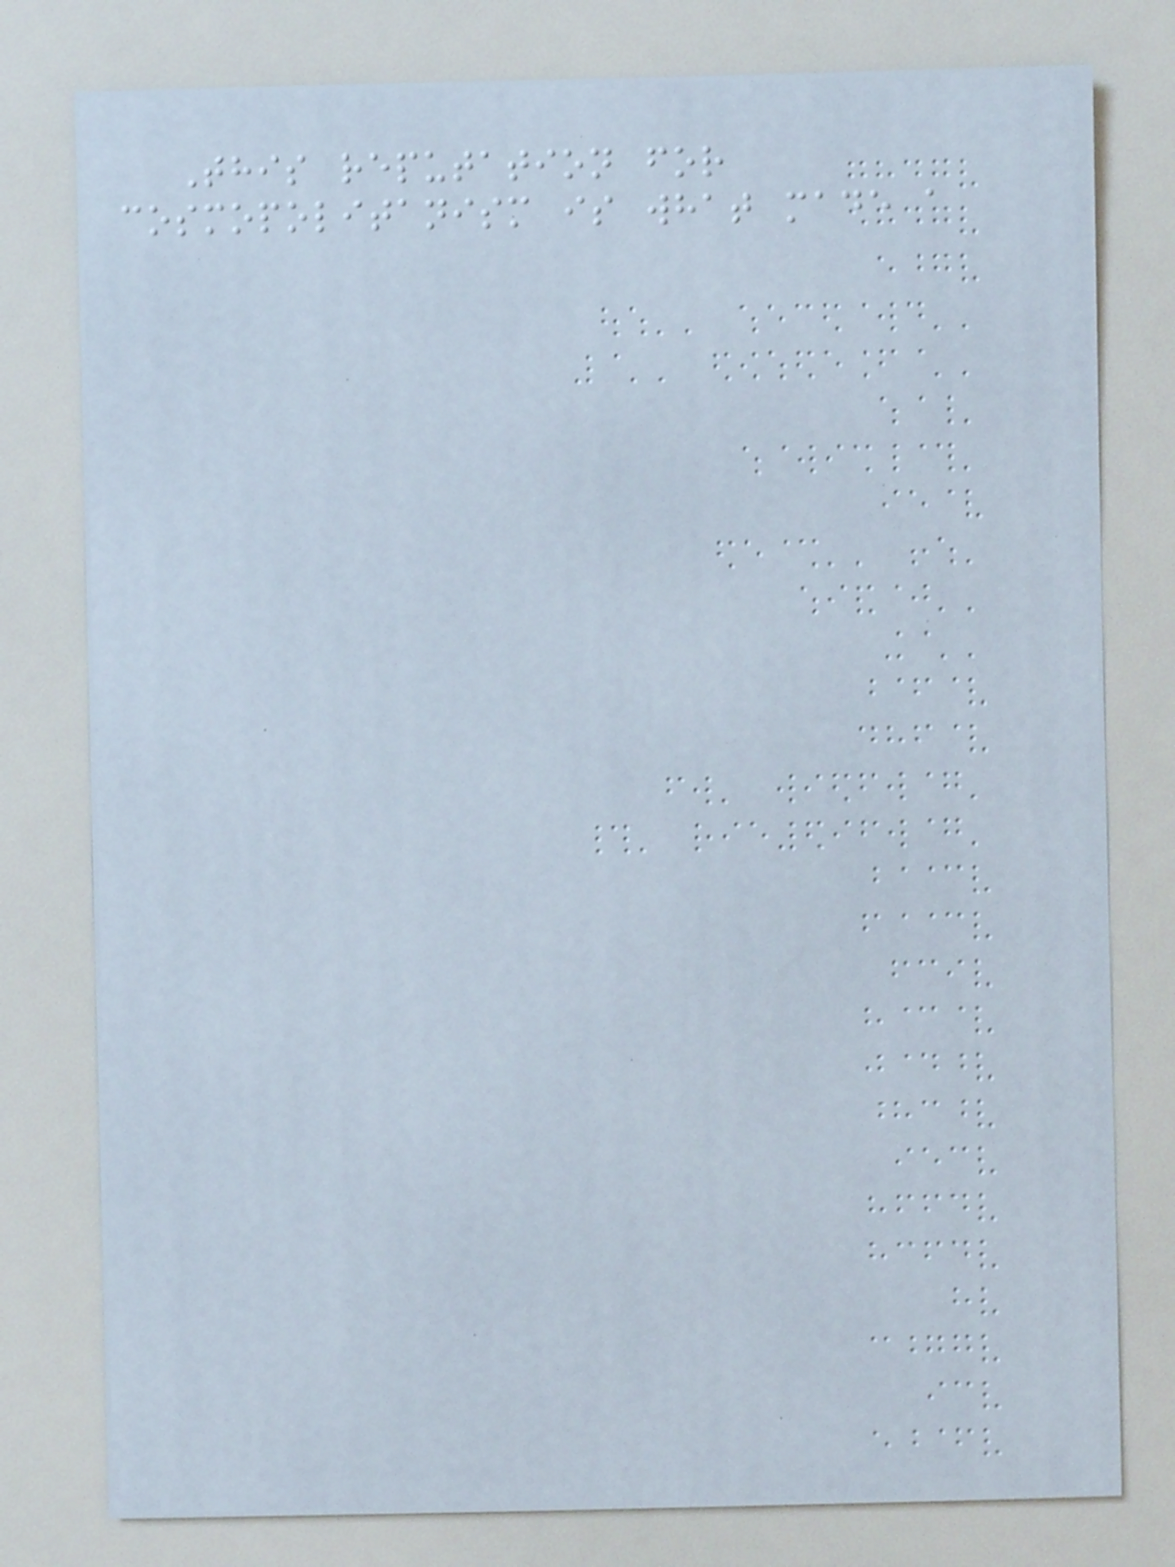This reputation for
cosmopolitanism is what made a
